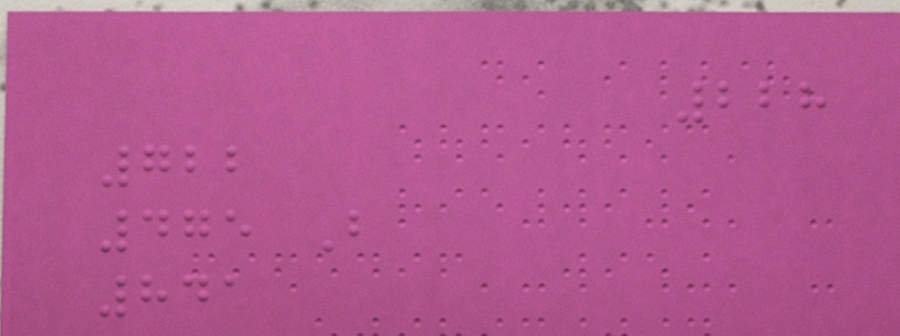228
722
475 B
841
